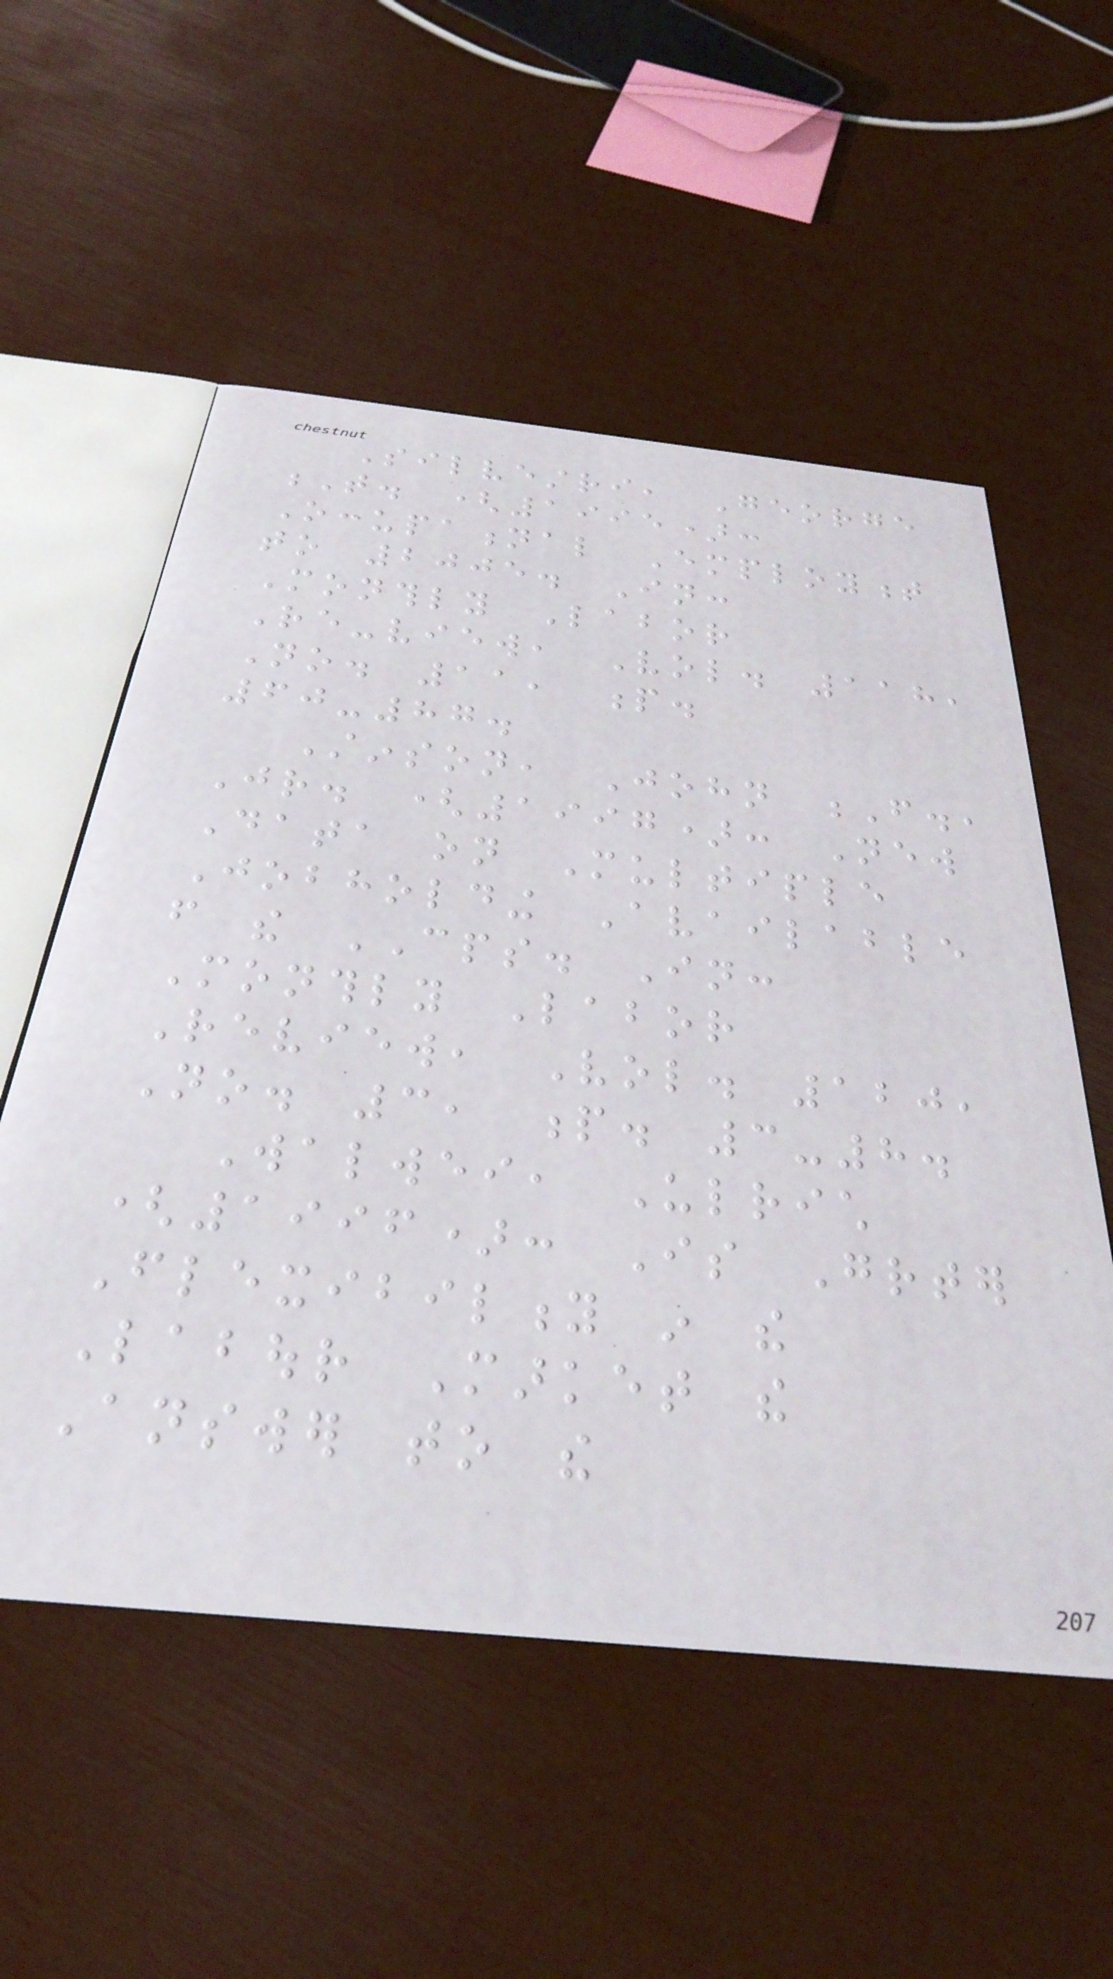Silvestri, George
T. (1995):
Occupational Employment
to 2005. In:
Monthly Labor
Re-view, Vol. 118,
No. 11, p.
60-87.
Stinson, John F.,
Jr. (1997): New
Data on Multiple
Jobholding Available
from the CPS. In:
Monthly Labor
Review, Vol. 120,
No. 3, p. 3-8.
Walwei, Ulrich
(1996): Is Greater
Flexibility in the
Labour Market the
Answer to the
